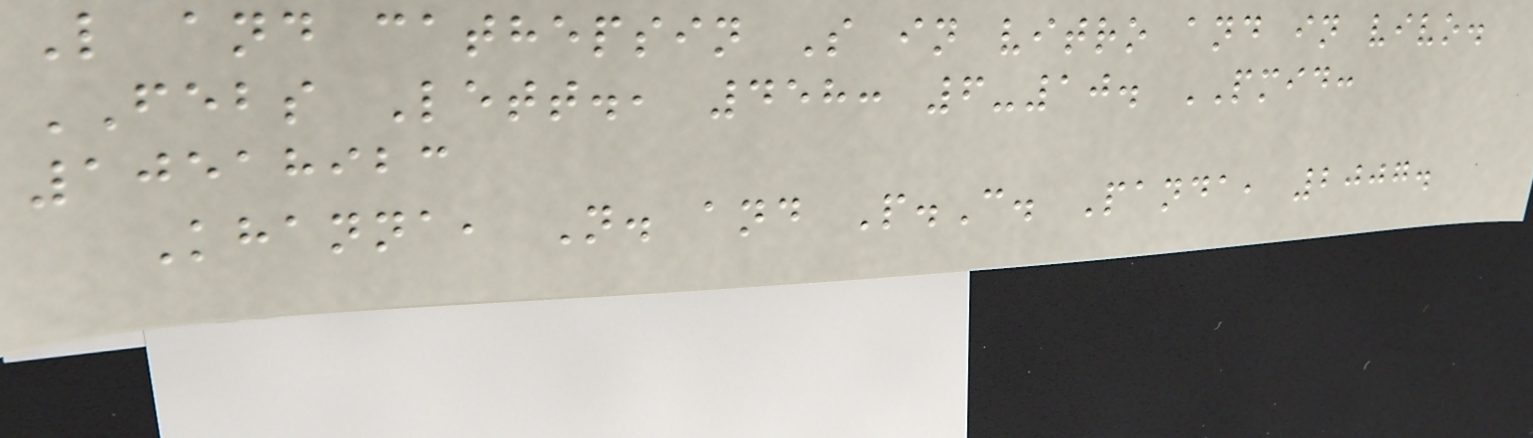L and cathepsin S in vitro and in vivo.
FEBS Lett., 458: 6-10. PMID:
10518923
Khanna, N. and P.C. Panda, 2007.
